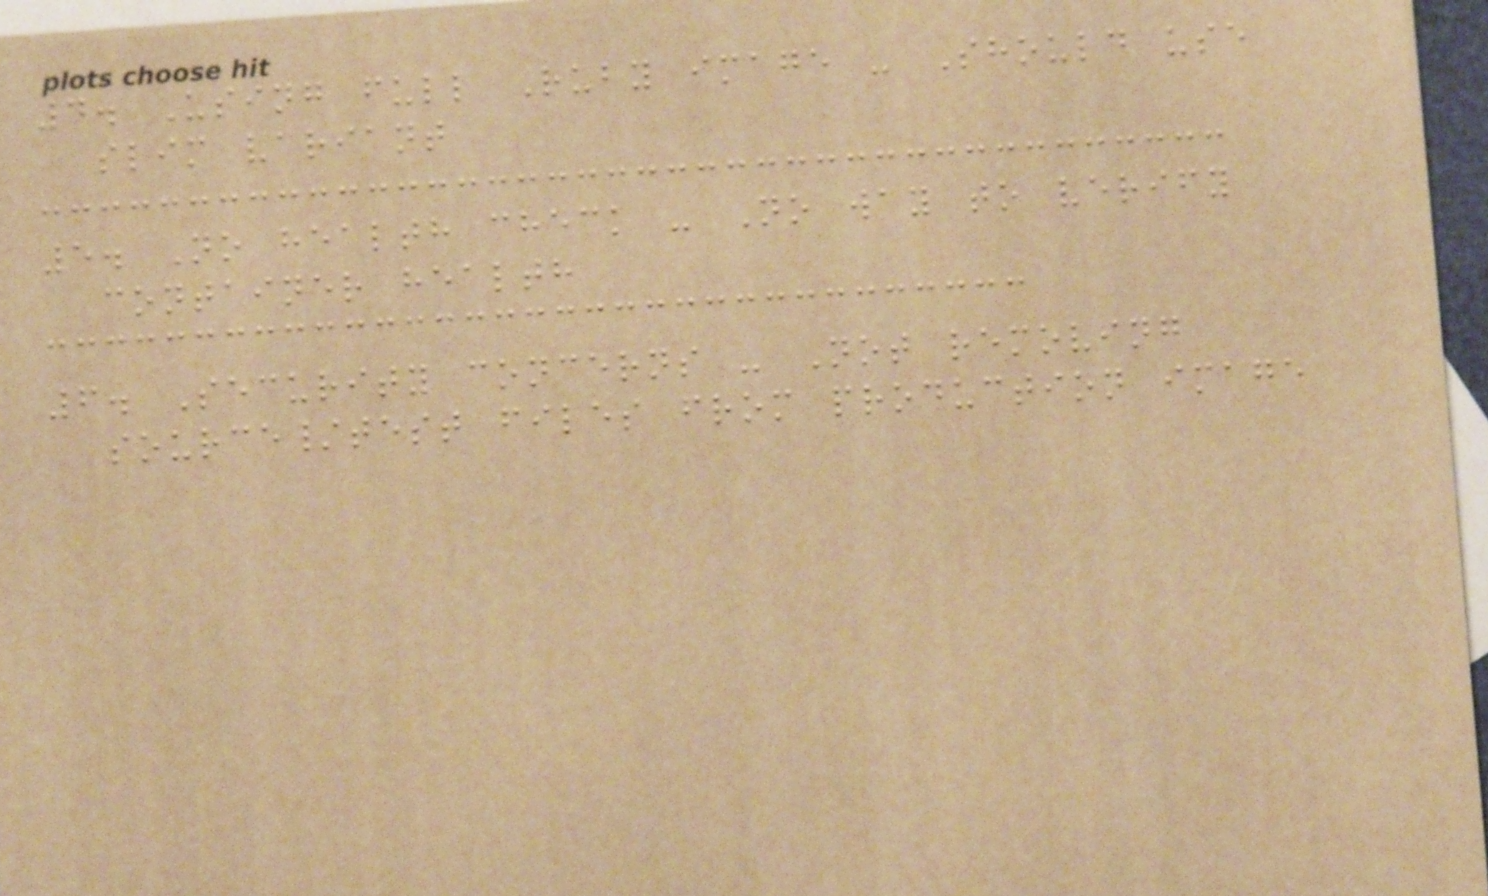4. Using full Ruby image - Should use
slim variant
5. No health check - No way to verify
container health
6. Security concerns - Not removing
source/test files from production image
